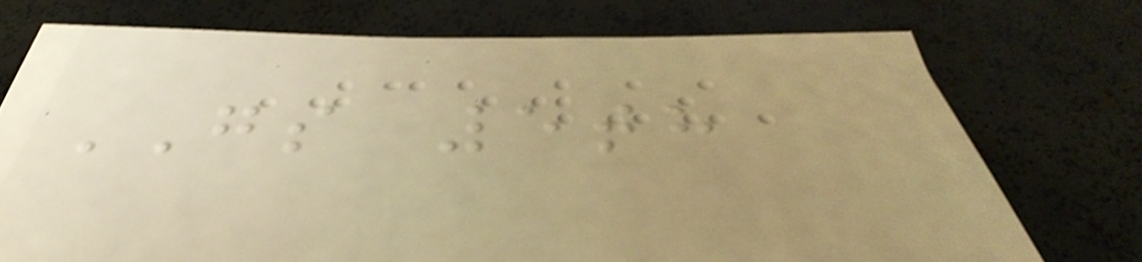GS 5th
